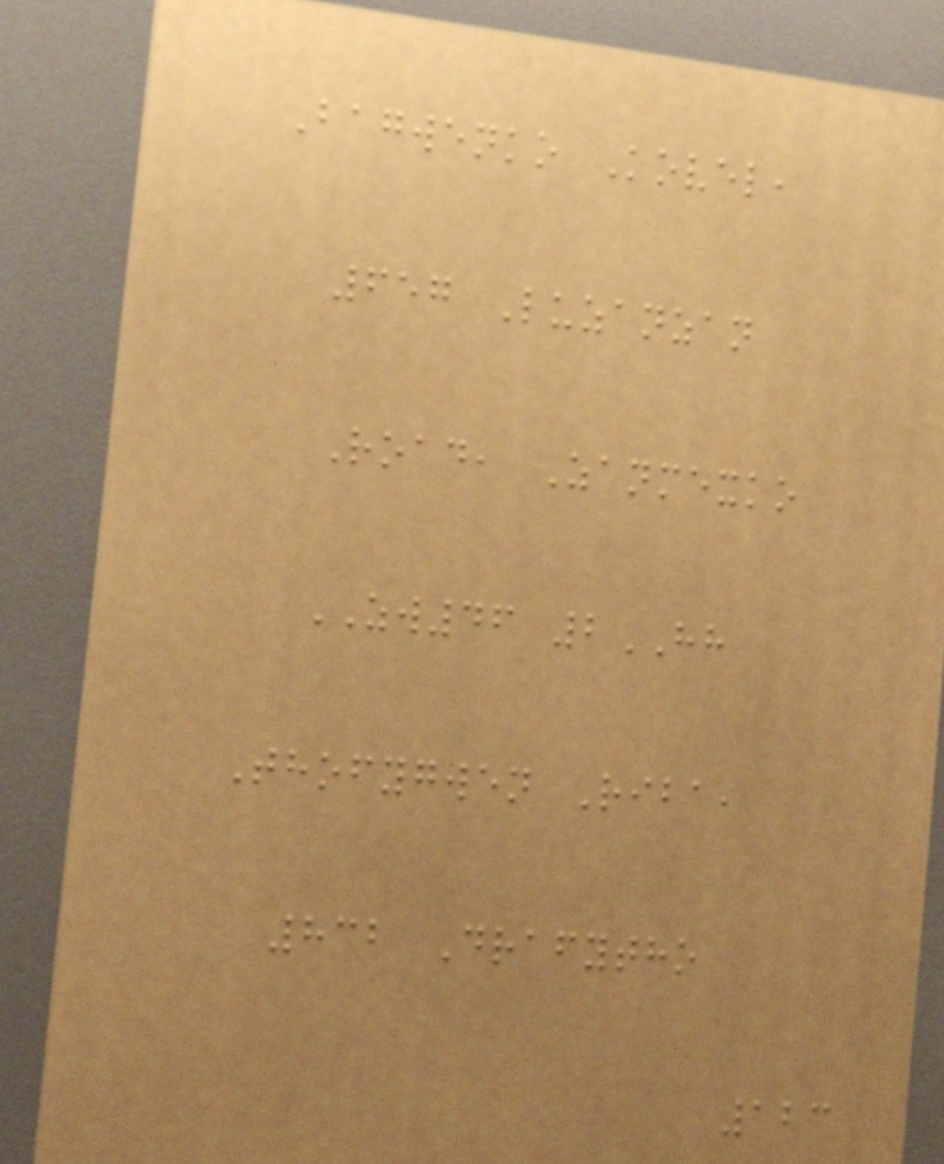Bagwenko Kovel,
657 Luzanzan
Road, Zanmexko
ZW46 2HH
Thofygwen Riba,
832 Drafytho
123
